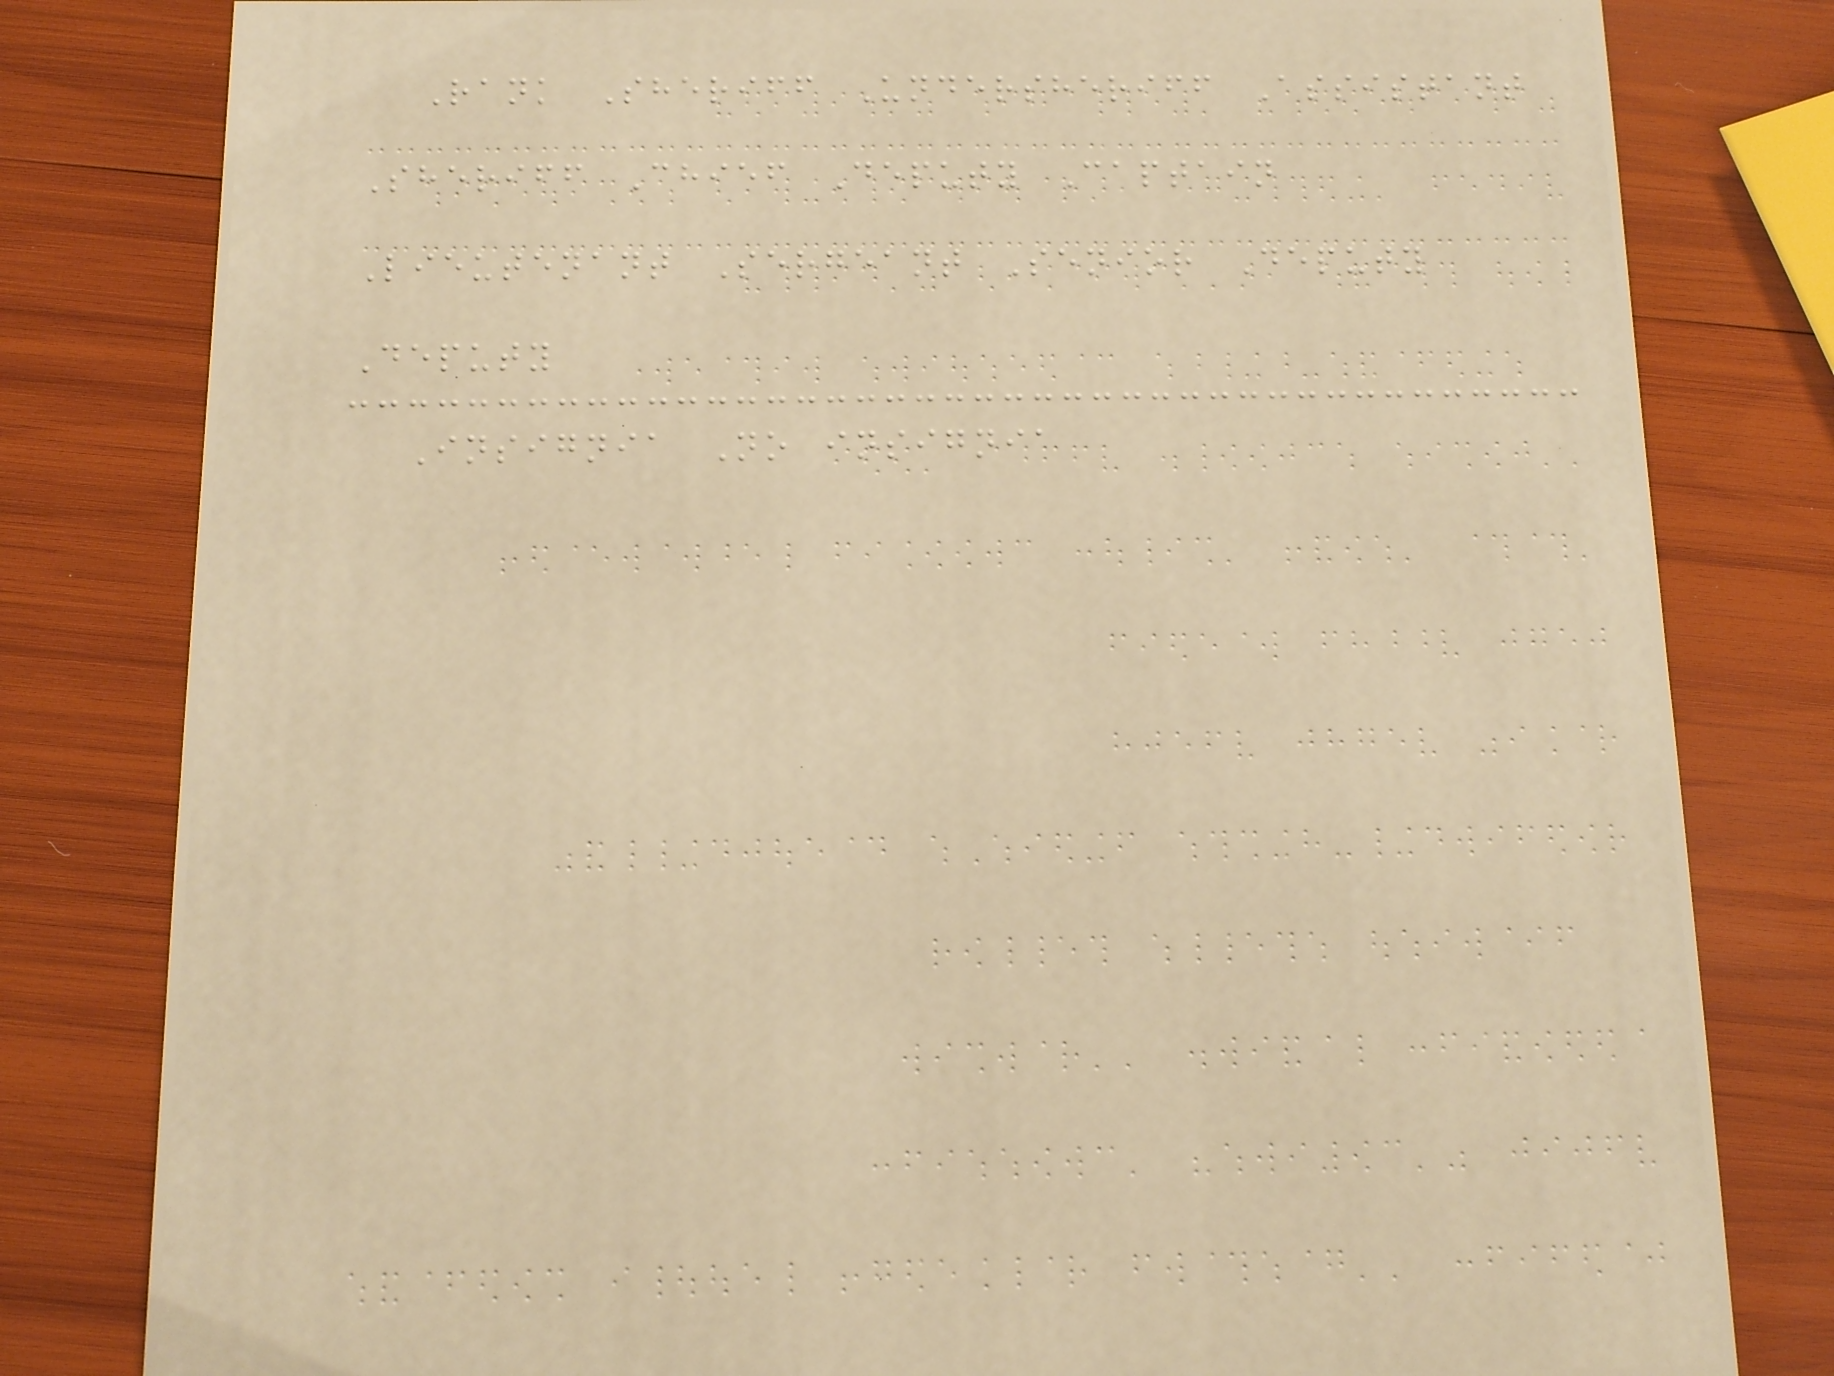Rank Sheriff Undersheriff Assistant
Sheriff Chief Deputy Captain
Lieutenant Sergeant Senior Deputy
Deputy
Insignia No insignia
